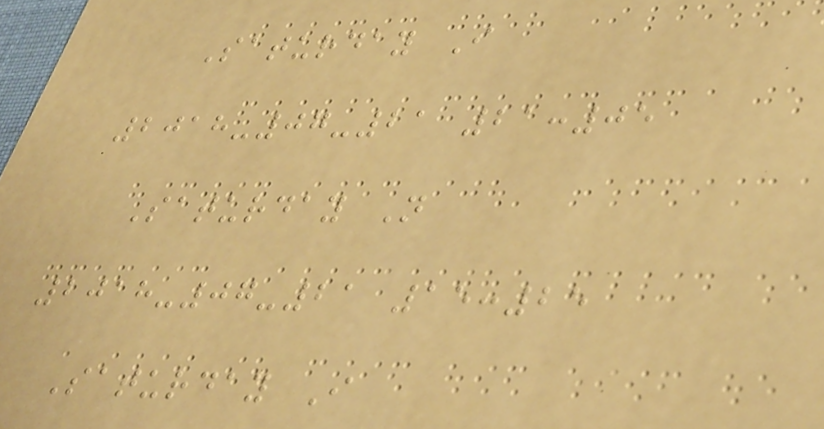Saturday I
2018-07-21 21:05
Saturday N
2018-07-21 15:25
Saturday I
